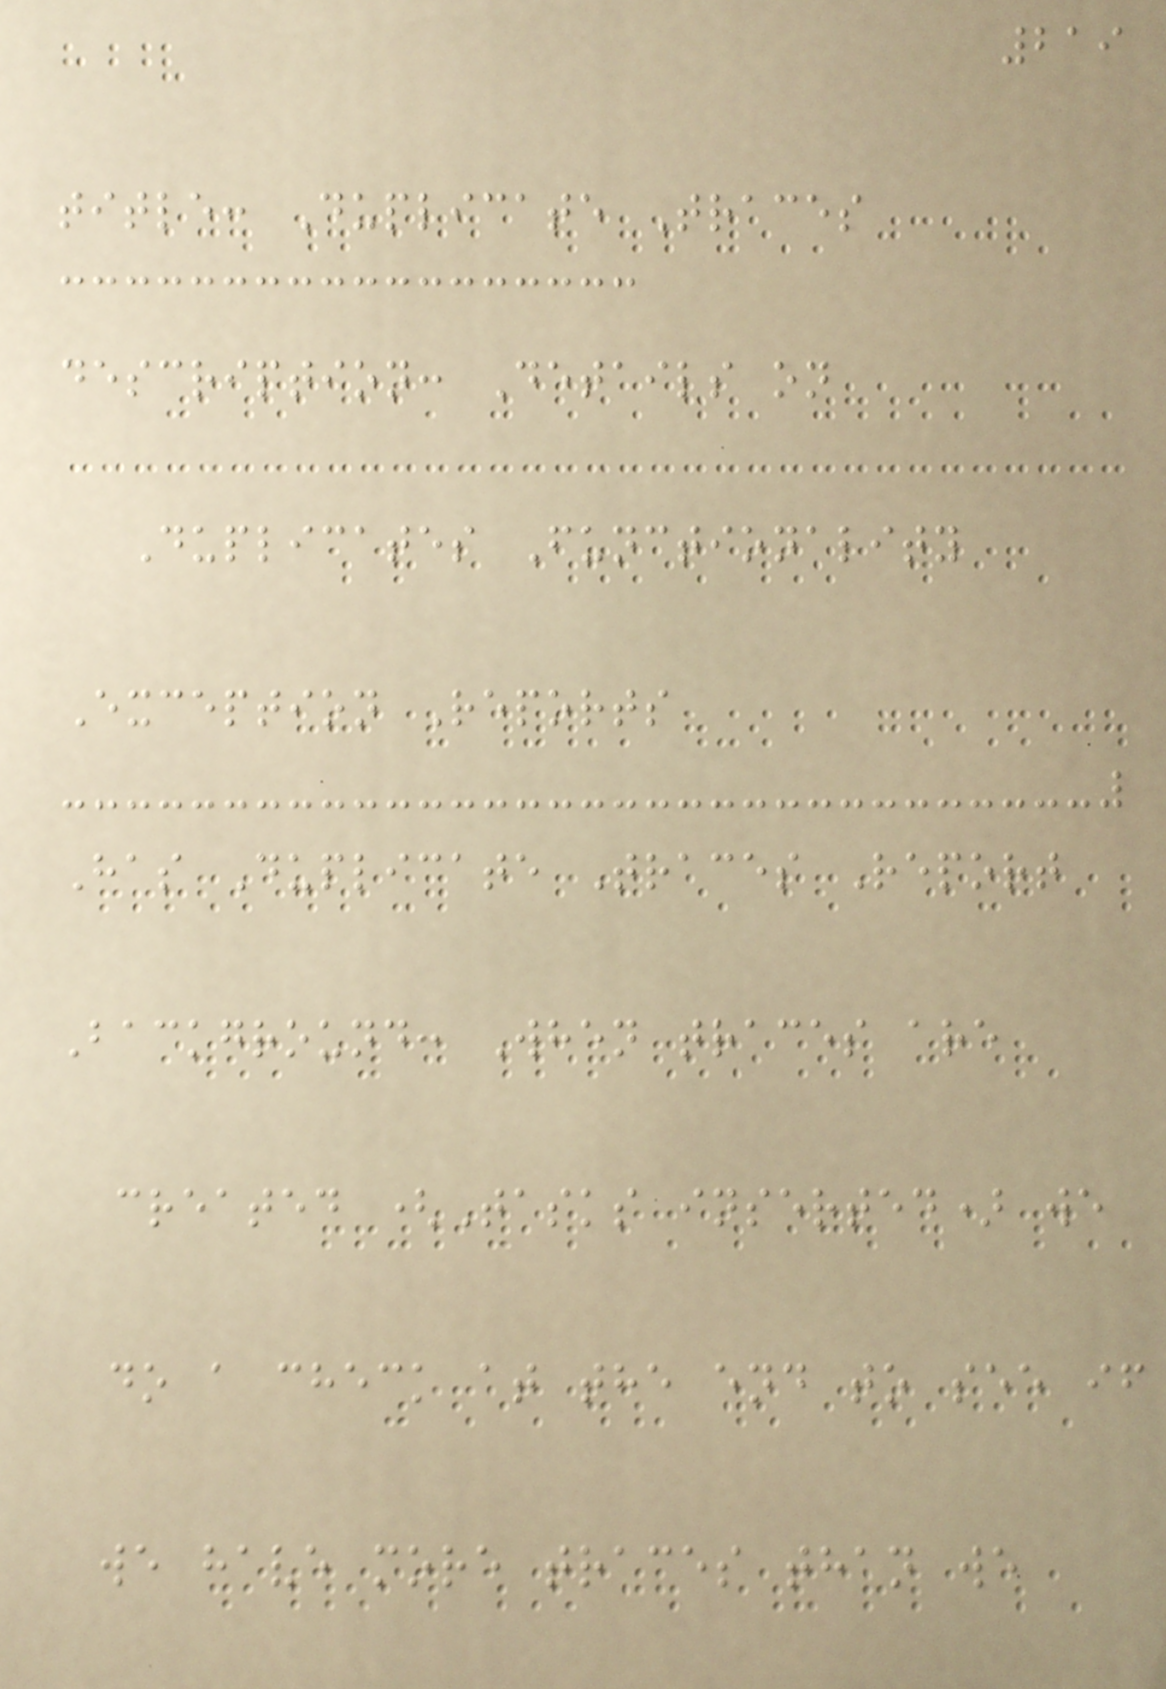219
title: Duplicate Traces
description: Details on
Duplicates Functionality
Exception Reports
Has Duplicate Traces Report
Background: When traces are
created (Tasks inserted) we
do a check at the end to see if
we have more traces than we
